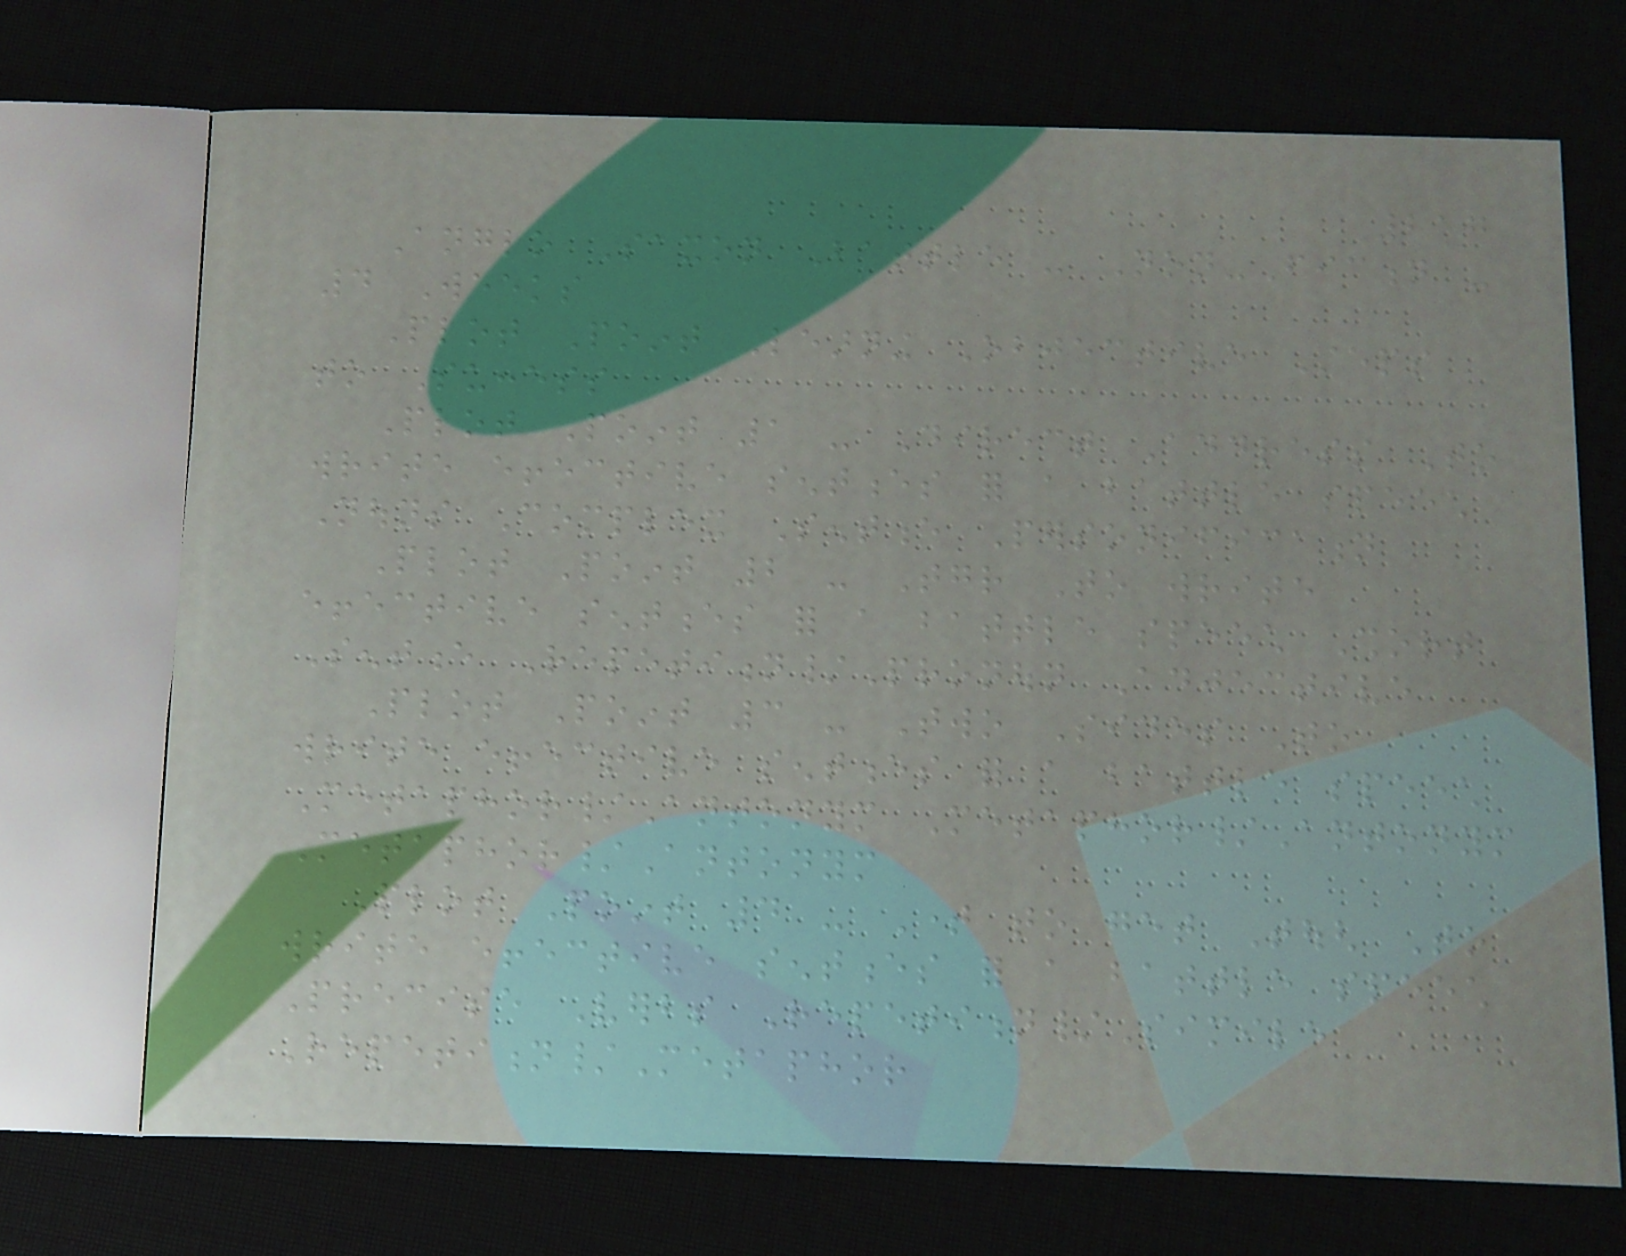217
Anglo Saxon Battle - Non-Fiction -
4 Weeks
Plot Point Learning Objective Steps
to Success
Plot Point 1 - Direct Address To
write effective sentences for a battle speech
Nouns Complex Sentence Personification
Plot Point 2 - Together To write
effective sentences for a battle speech Short
Sentence Repetition/Pronoun Adjective
Plot Point 3 - Two Sides To
write effective sentences for a battle speech
Metaphor/Antonym Metaphor/Antonym
Metaphor/Antonym
Plot Point 4 - Time to get Tough To
write effective sentences for a battle speech
Precise Verbs Repetition/Simile
Repetition/Metaphor
